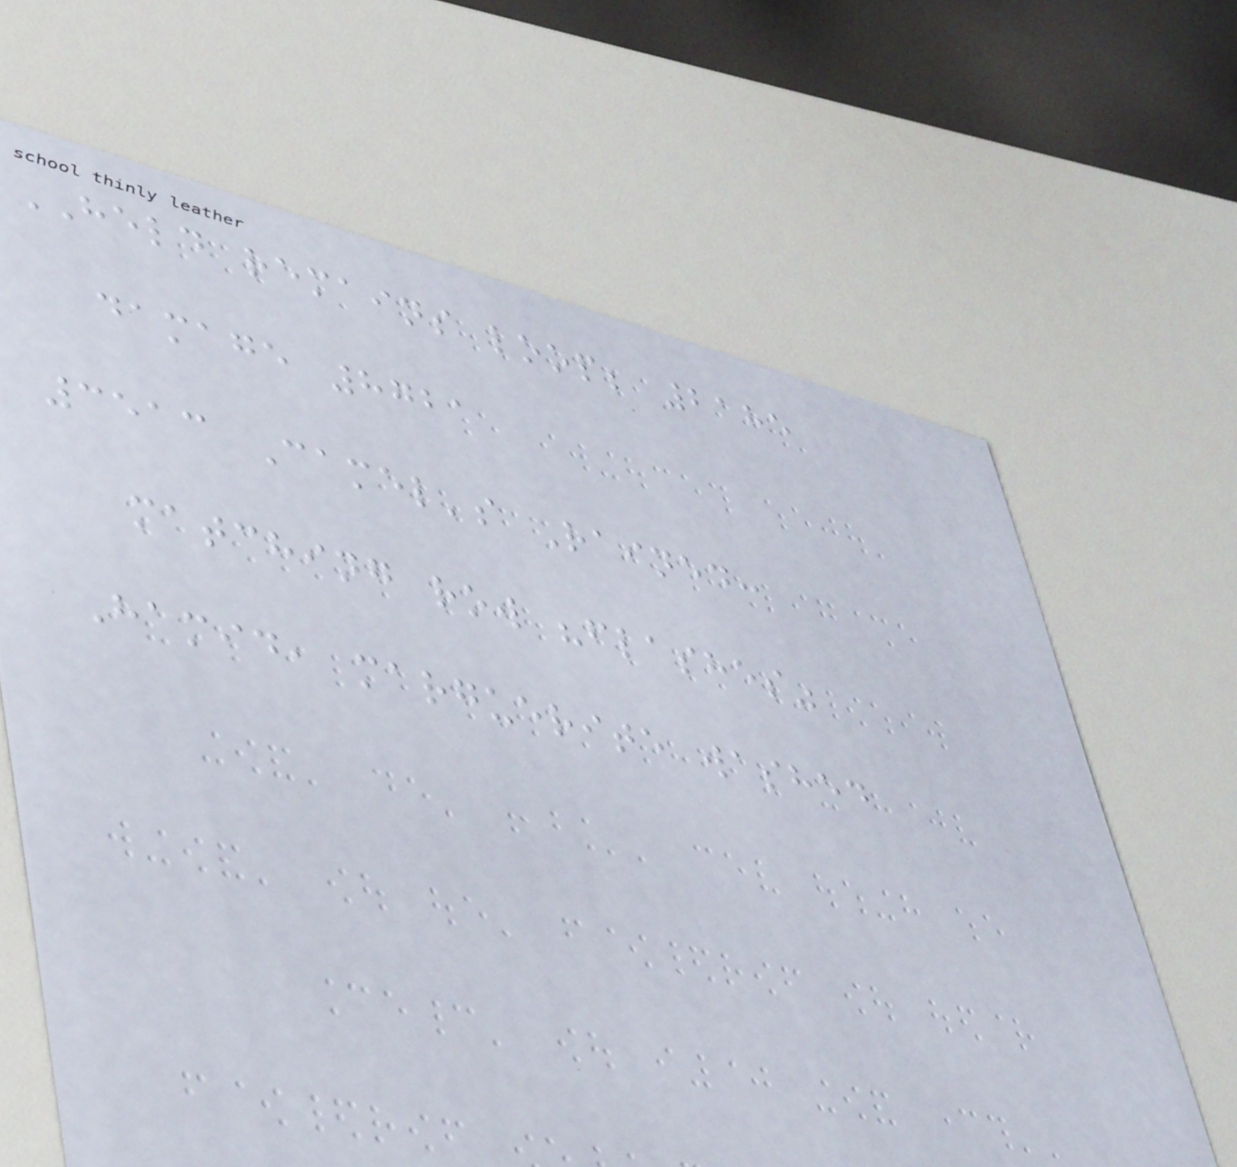HELD remains loop; 2185
damage 8721
3513 Camel's Rained:
matching row "flashes"
Hamid, marguerite washed
